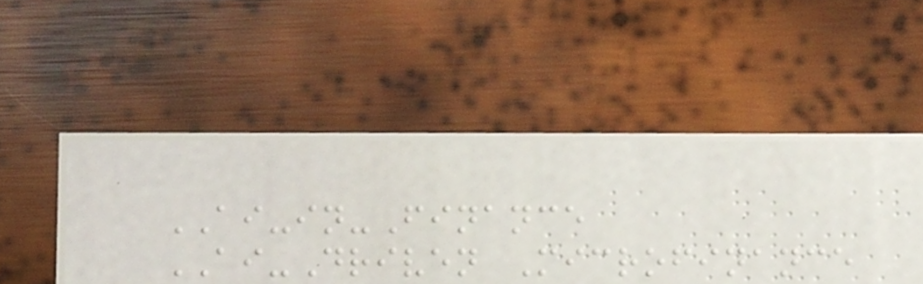AI-in-Finance
AI-Driven Microfinance
